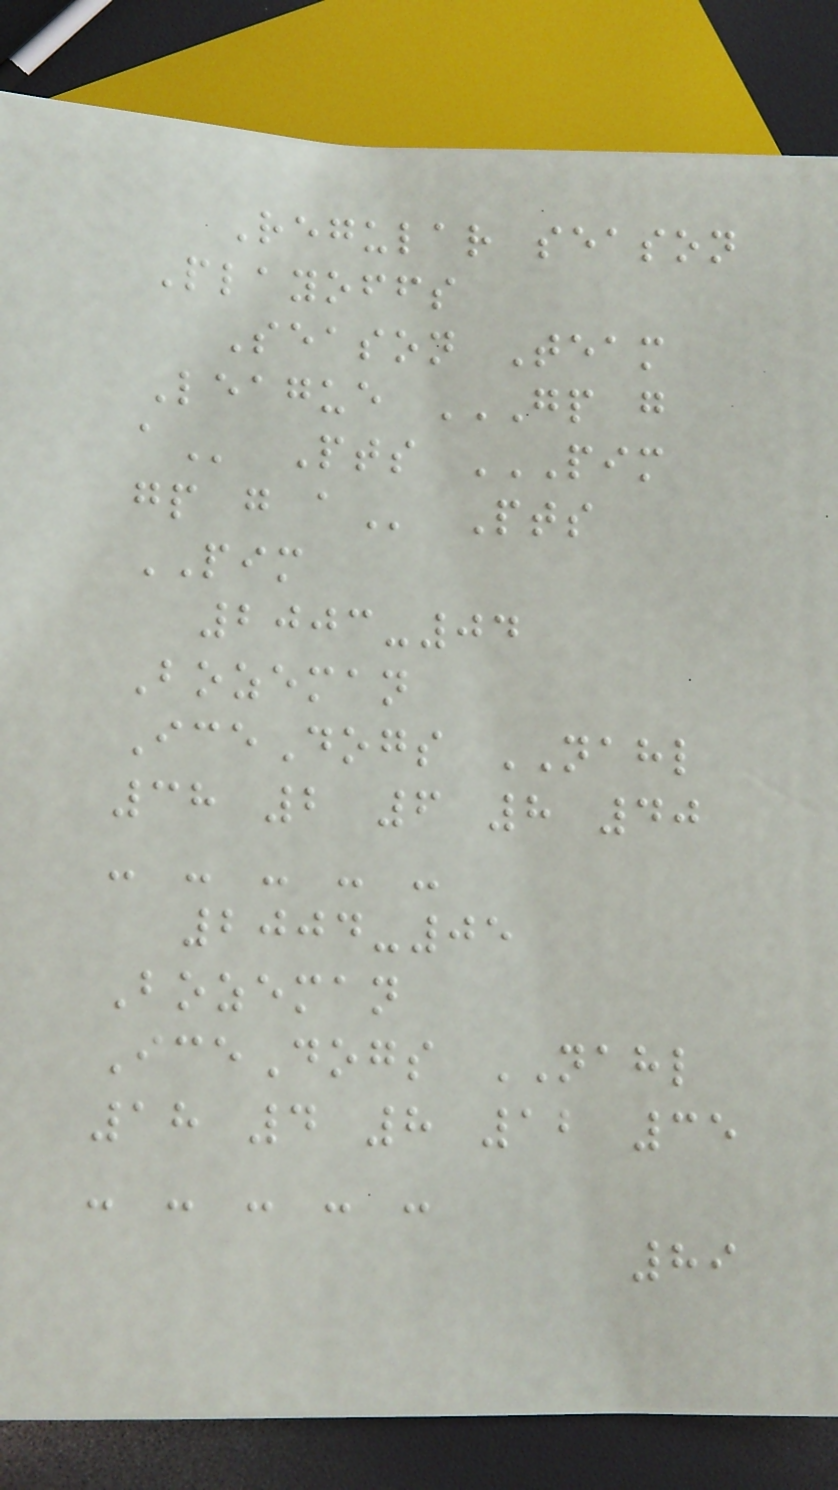Regular season
Playoffs
Season Team
League GP G
A Pts PIM
GP G A Pts
PIM
2003-04
Bozeman
IceDogs NAHL
38 2 6 8 40
- - - - -
2004-05
Bozeman
IceDogs NAHL
18 4 8 12 35
- - - - -
89
